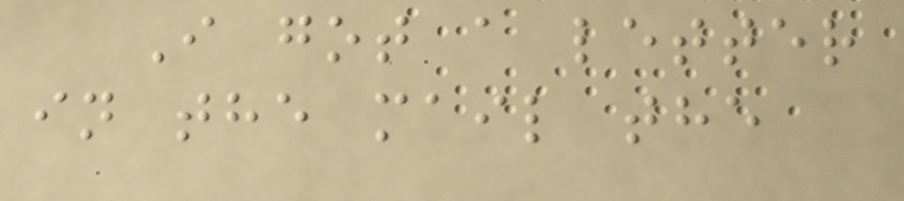I got a letter
in the mail the
